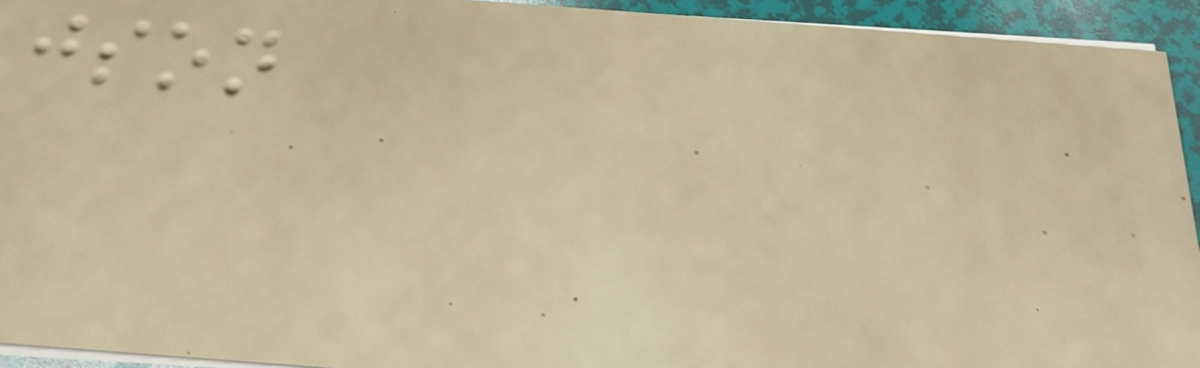json
